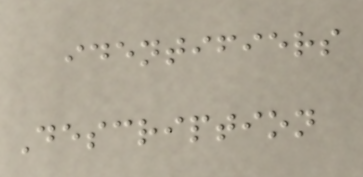identifiers
Description
